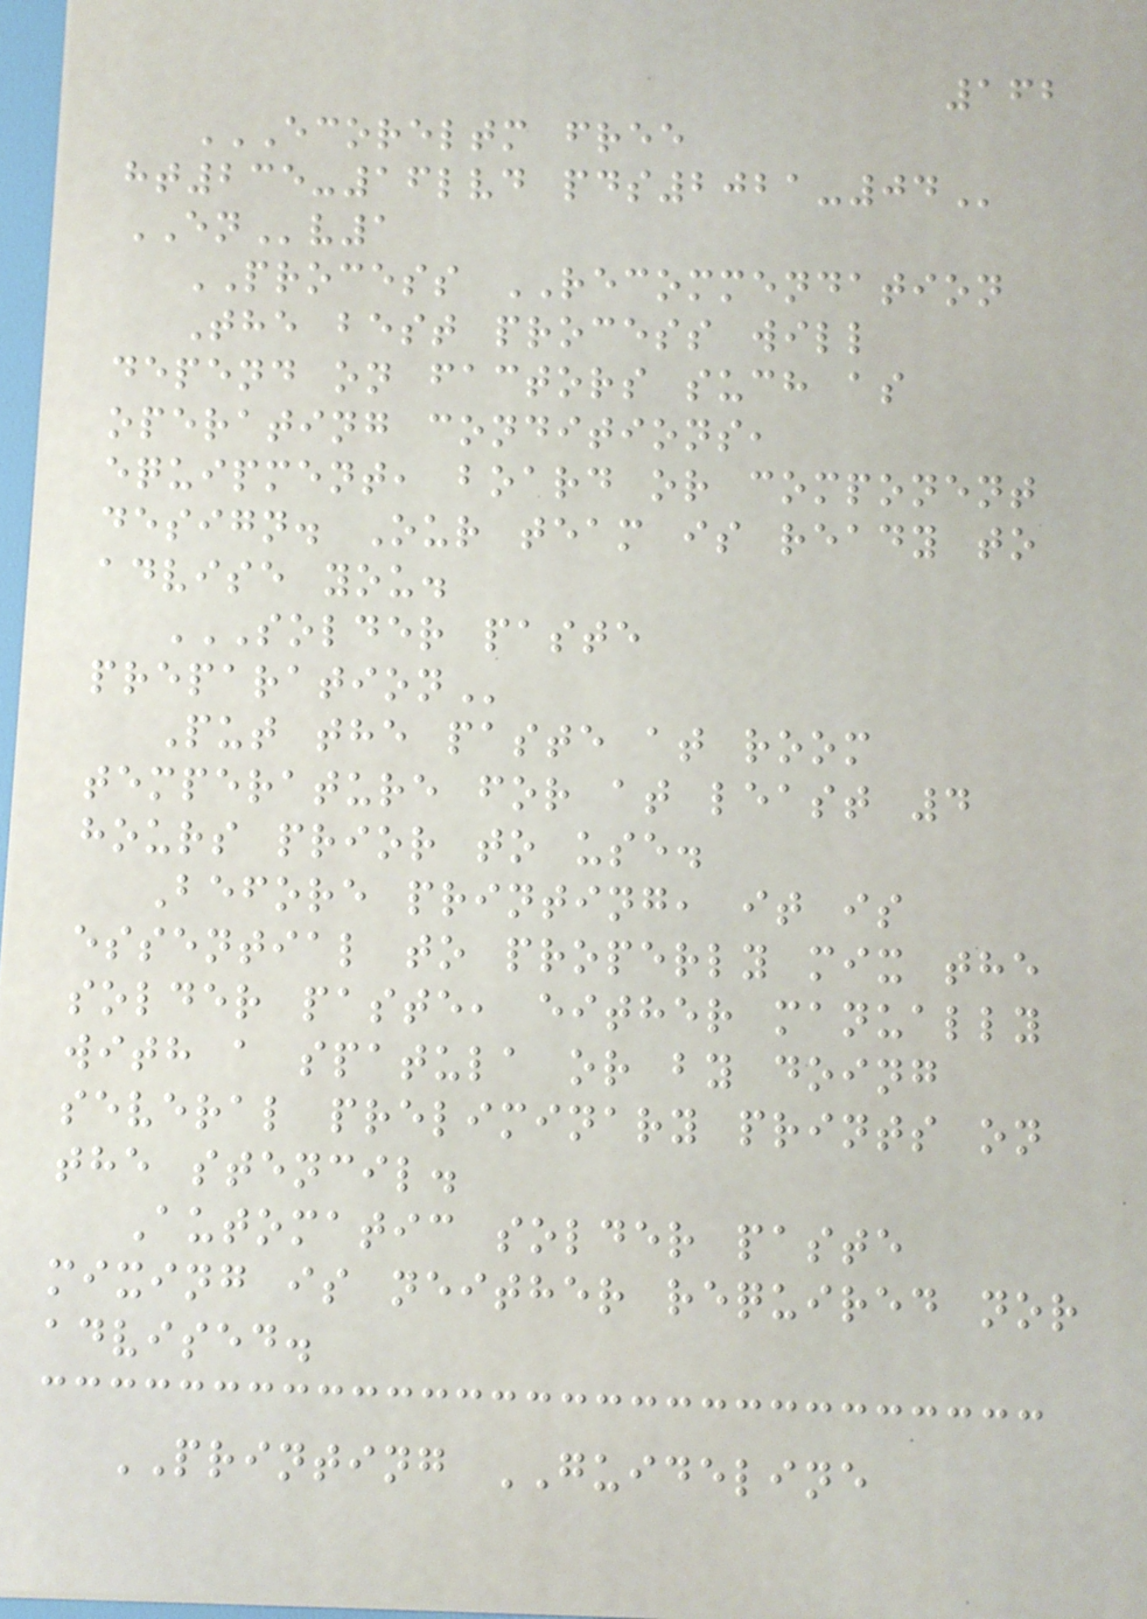162
ECORELTM FREE
HT235-16LVD PDS2021-04
ENv1
PROCESS RECOMMENDATION
The best process will
depend on factors such as
operating conditions,
equipment, board or component
design. Our team is ready to
advise you.
SOLDER PASTE
PREPARATION
Put the paste at room
temperature for at least 4
hours prior to use.
Before printing, it is
essential to properly mix the
solder paste, either manually
with a spatula or by doing
several preliminary prints on
the stencil.
Automatic solder paste
mixing is neither required nor
advised.
PRINTING GUIDELINE
